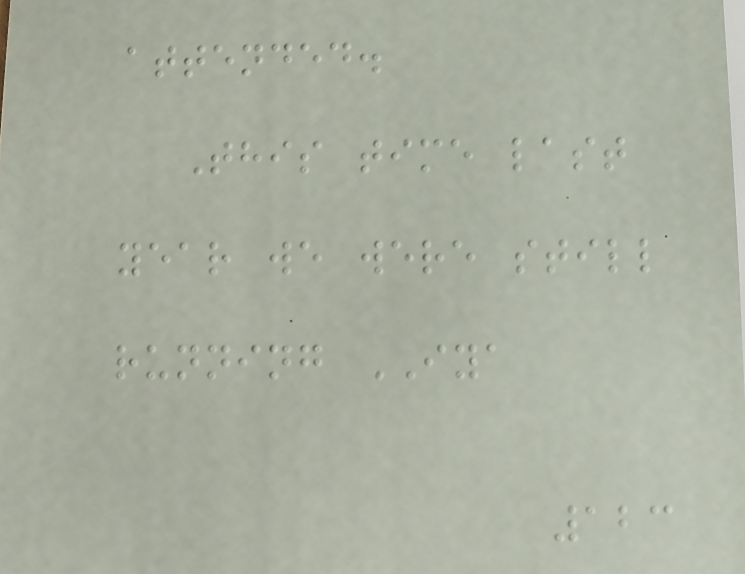attended.
This time last
year we were still
running IYA
123
